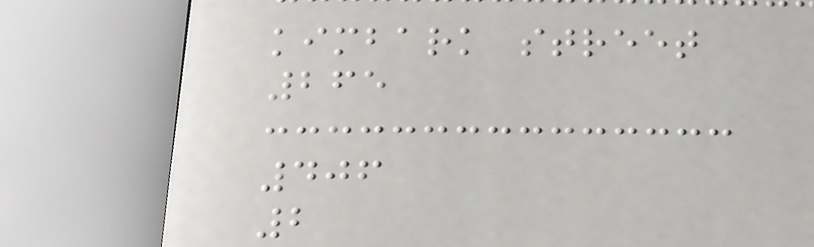kimbark street
265
406
2
